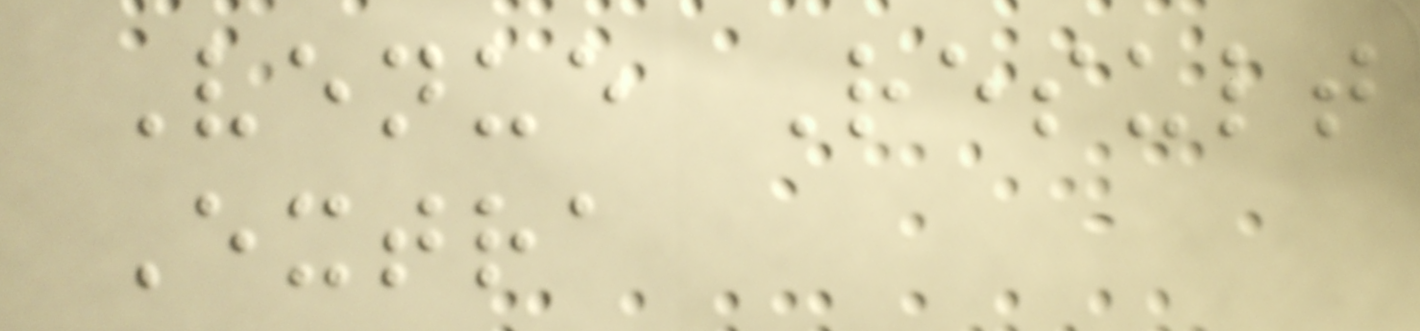Venue Result
Extra
